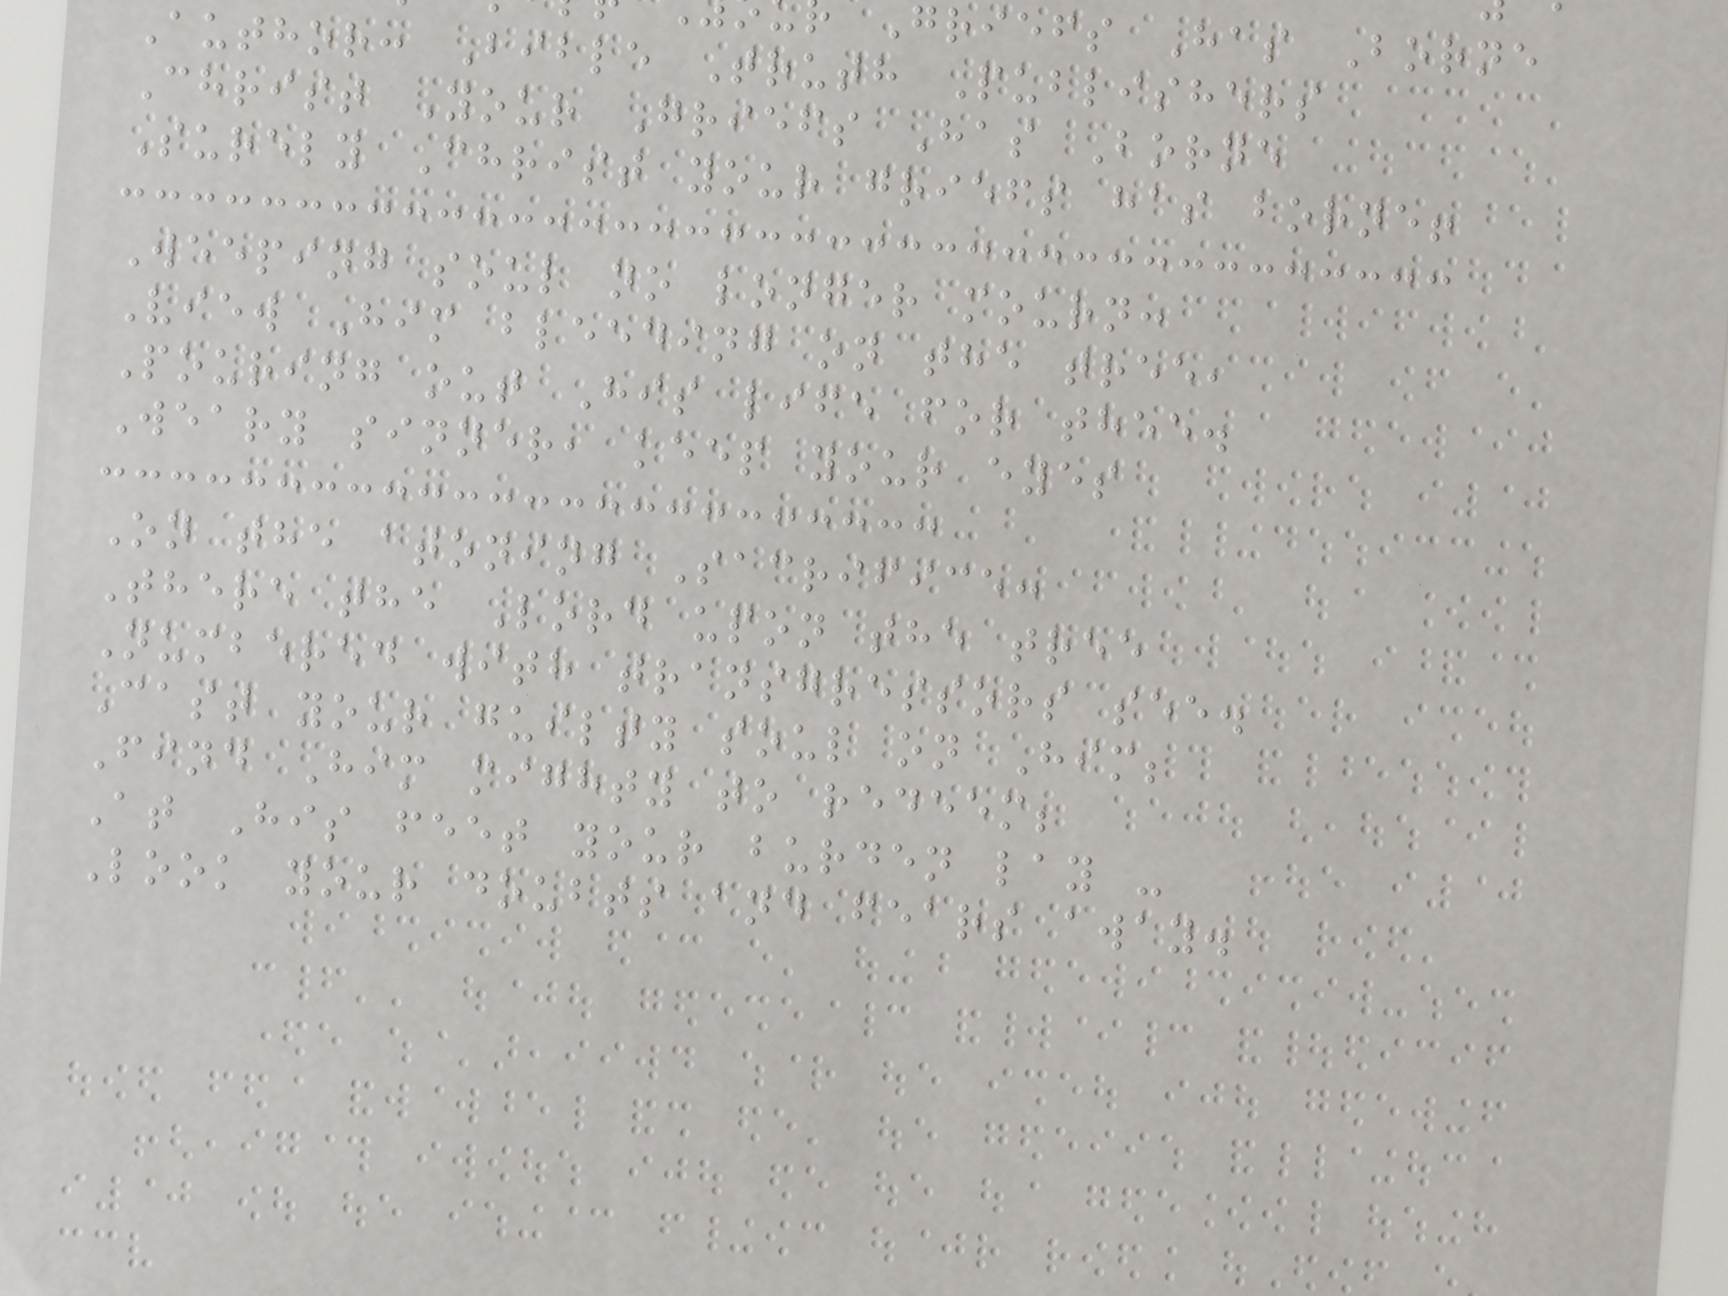Griefs Has Borne
Author: Bible Truth Publishers
Christ Your Griefs Has Borne
Surely Christ your griefs has borne!
Weeping soul no longer mourn:
View Him bleeding on the tree,
Pouring out His life for thee.
Weary sinner, keep your eyes
On the atoning Sacrifice:
There the Lord upon the tree
Numbered with transgressors see.
Cast your guilty soul on Him;
Find Him mighty to redeem;
At His feet your burden lay -
Look your doubts and fears away.
